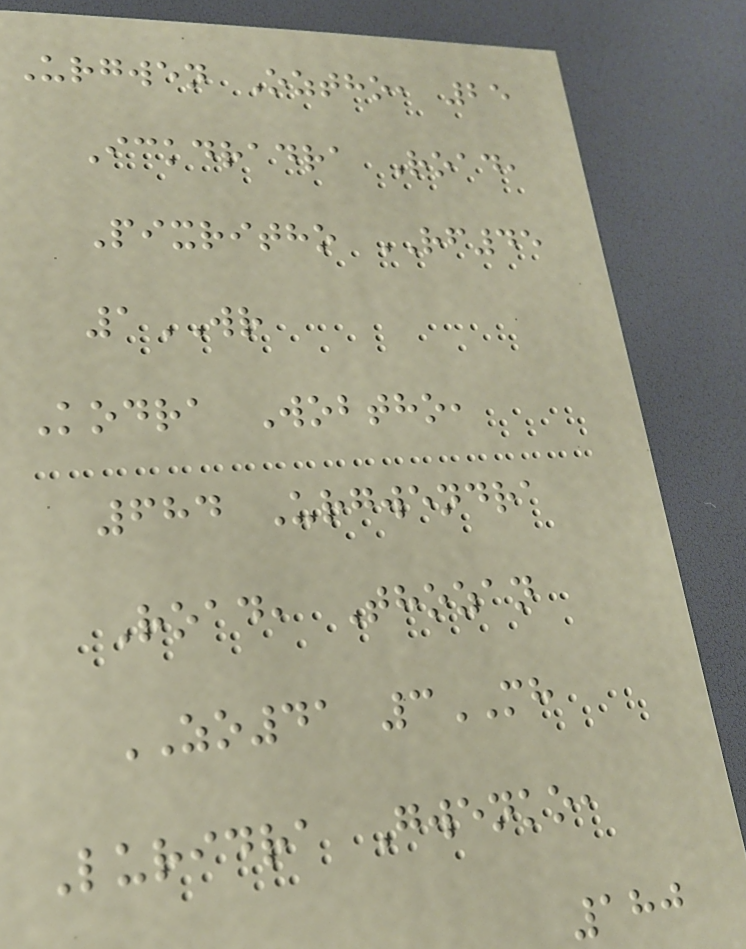Urgwen Oztho, 25
Ickdradra Road,
Pixritho RF45
1WR
Kodra Wobtho,
684 Urgwendra
Road, Thozan
ZO41 3MH
Luridra Gwenko,
180
